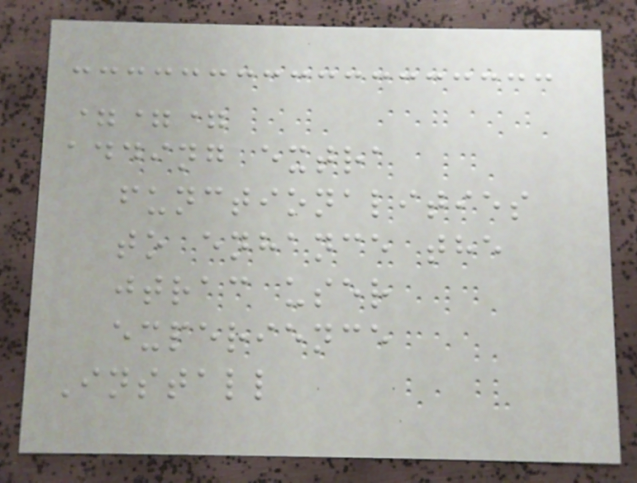===
adding extra
functionalities
to enhance the
jtrac user
experience
Install
